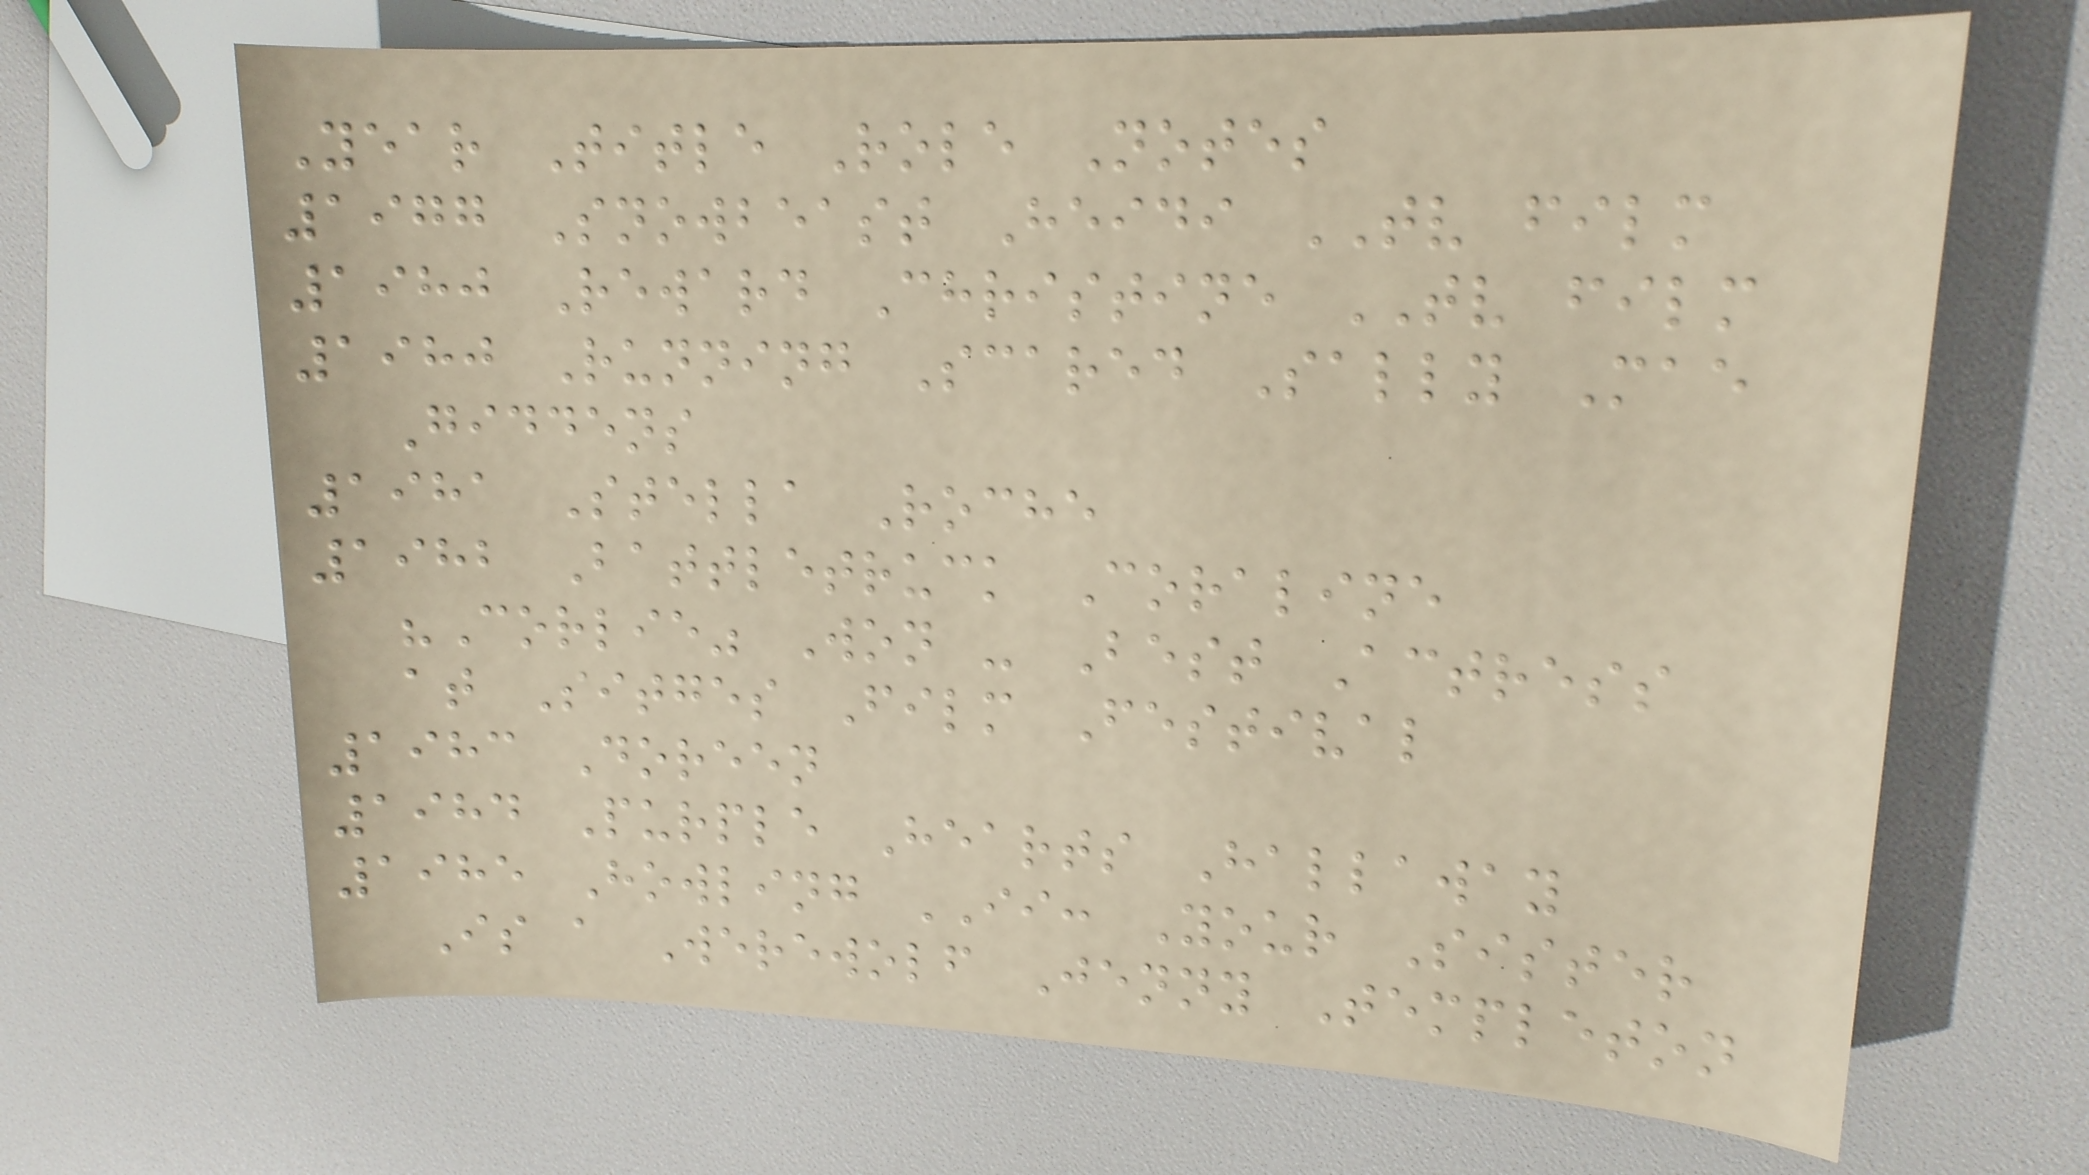Year Title Role Notes
1977 Snowbeast Heidi TV film
1980 Reward Christine TV film
1980 Running Scared Sally Mae
Giddens
1981 Stella Roche
1982 Battletruck Coraline
"Corlie" Won - Best Actress
at Sitges Film Festival
1983 Doreen
1984 Purple Hearts Hallaway
1985 Howling II: Your Sister
Is a Werewolf Jenny Templeton
